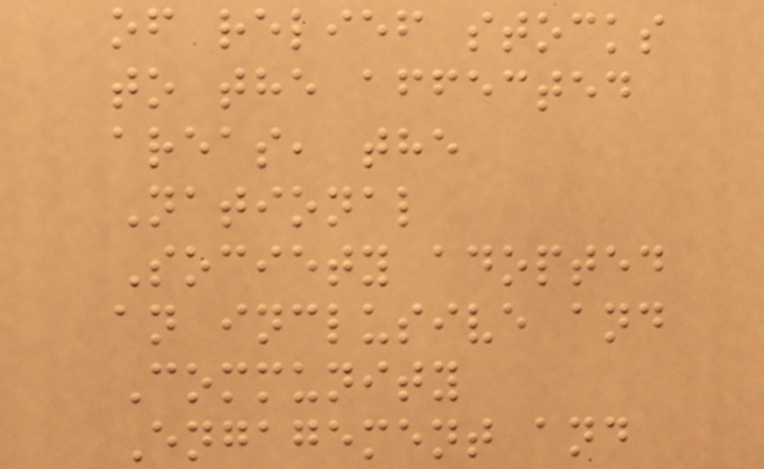of relief stocks
to the affected
areas, the
National
Society adopted
an inclusive and
Community
Engagement and
